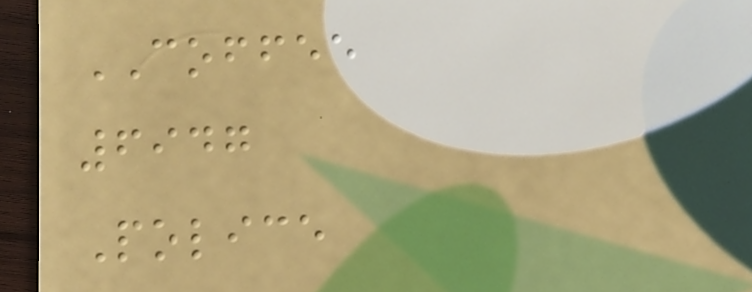COFFEE
6947
Police
